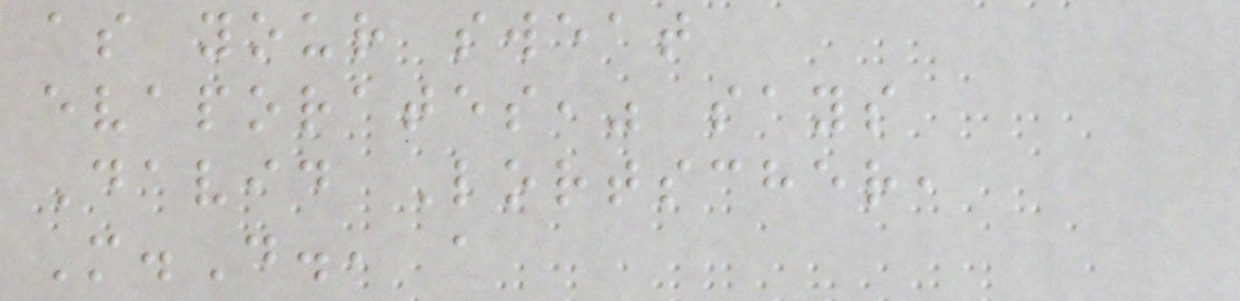as your sweat
evaporates," says
David Lortscher,
M.D., a
